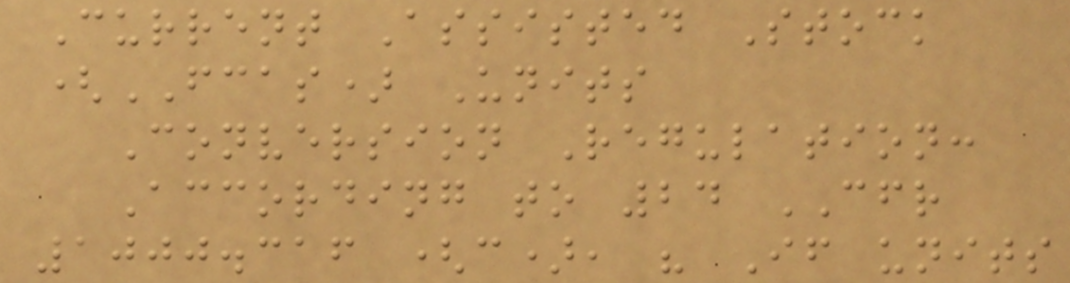Current Assisted Stock
(FCAS) Units
Conversion Regulation:
According to 24 CFR
1000.316 (c), " If units
